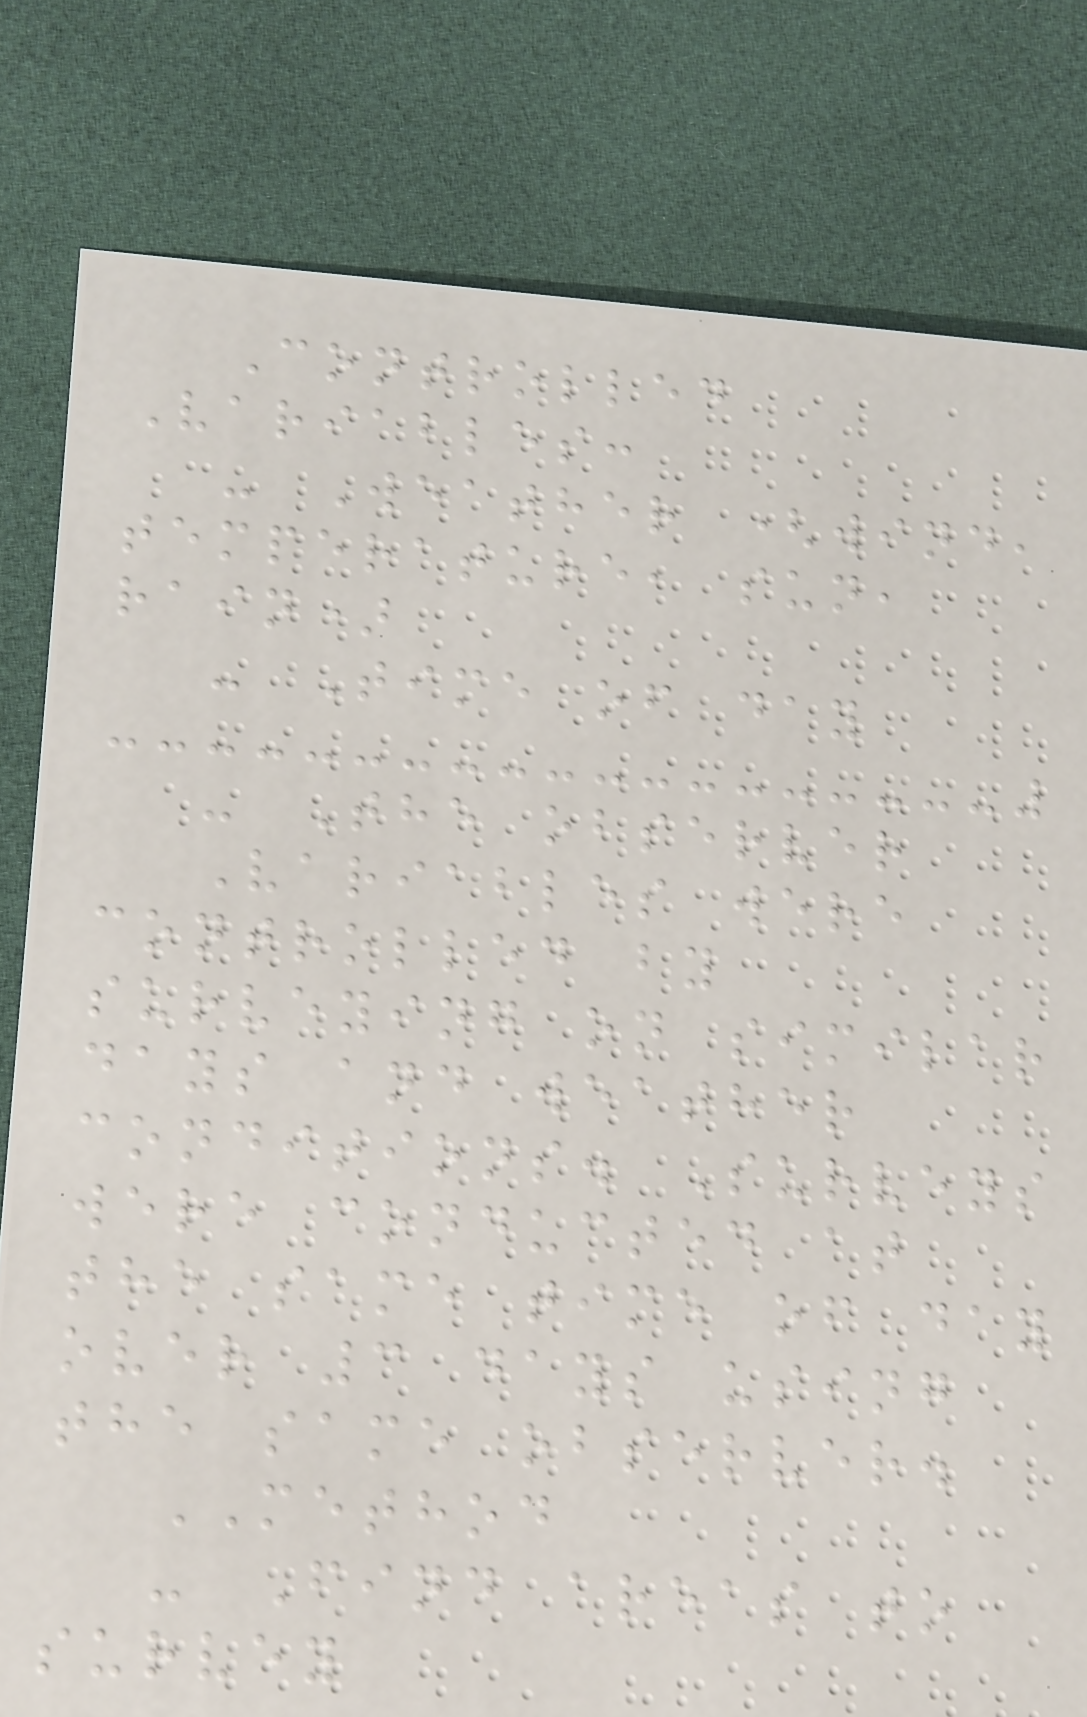Controlled
Variables:
- Weather (wind,
temperature, sun,
rain)
- Time of day
- The observer
Variables were
controlled by
surveying on similar
days and weather
conditions. Surveys
were conducted at
the same time of day
over 3 days using
the same observer.
METHOD
- Find areas to
survey
